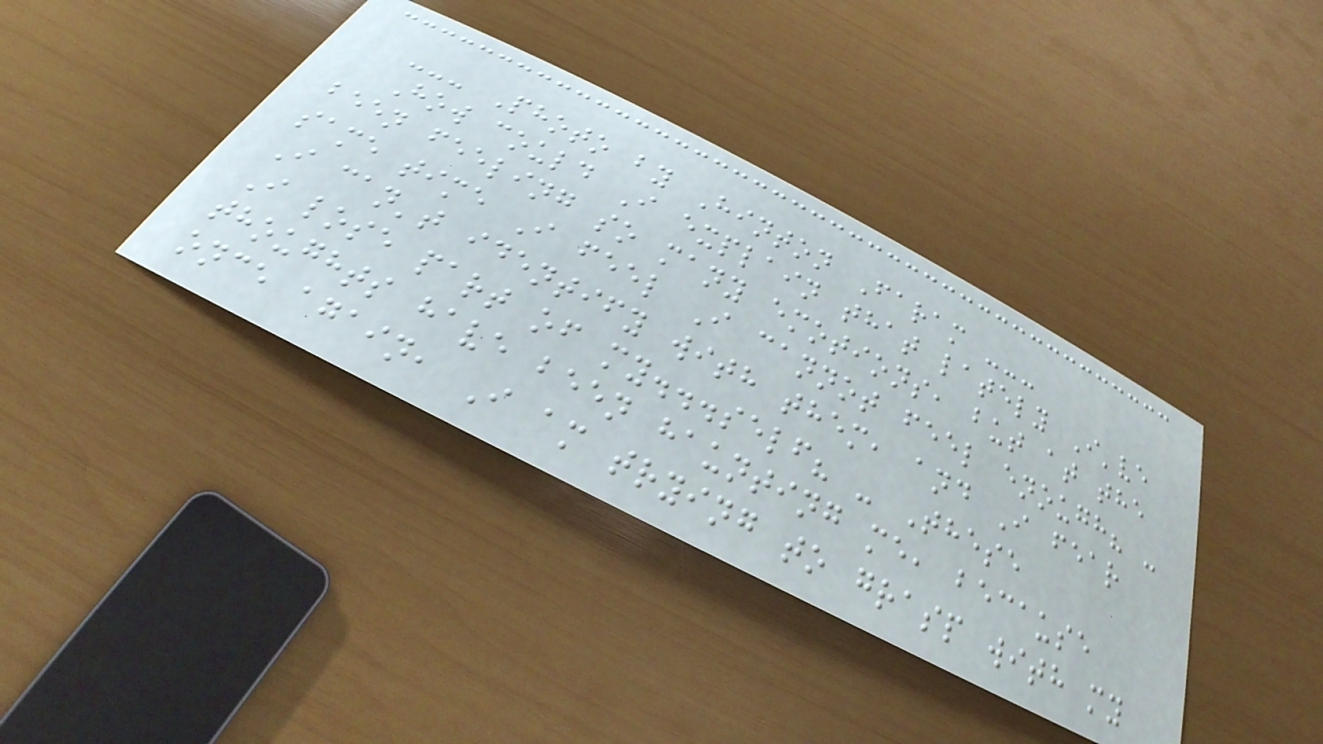--- Photo by Hinton Faram ---
How could I explain that lately I've
been feeling so many emotions, but at the
same time I feel I cannot feel enough? -
I can't identify with them, and I fear
I lose part of my...self? - These
thoughts have been haunting me, because
once again, I am trying to grasp with my
